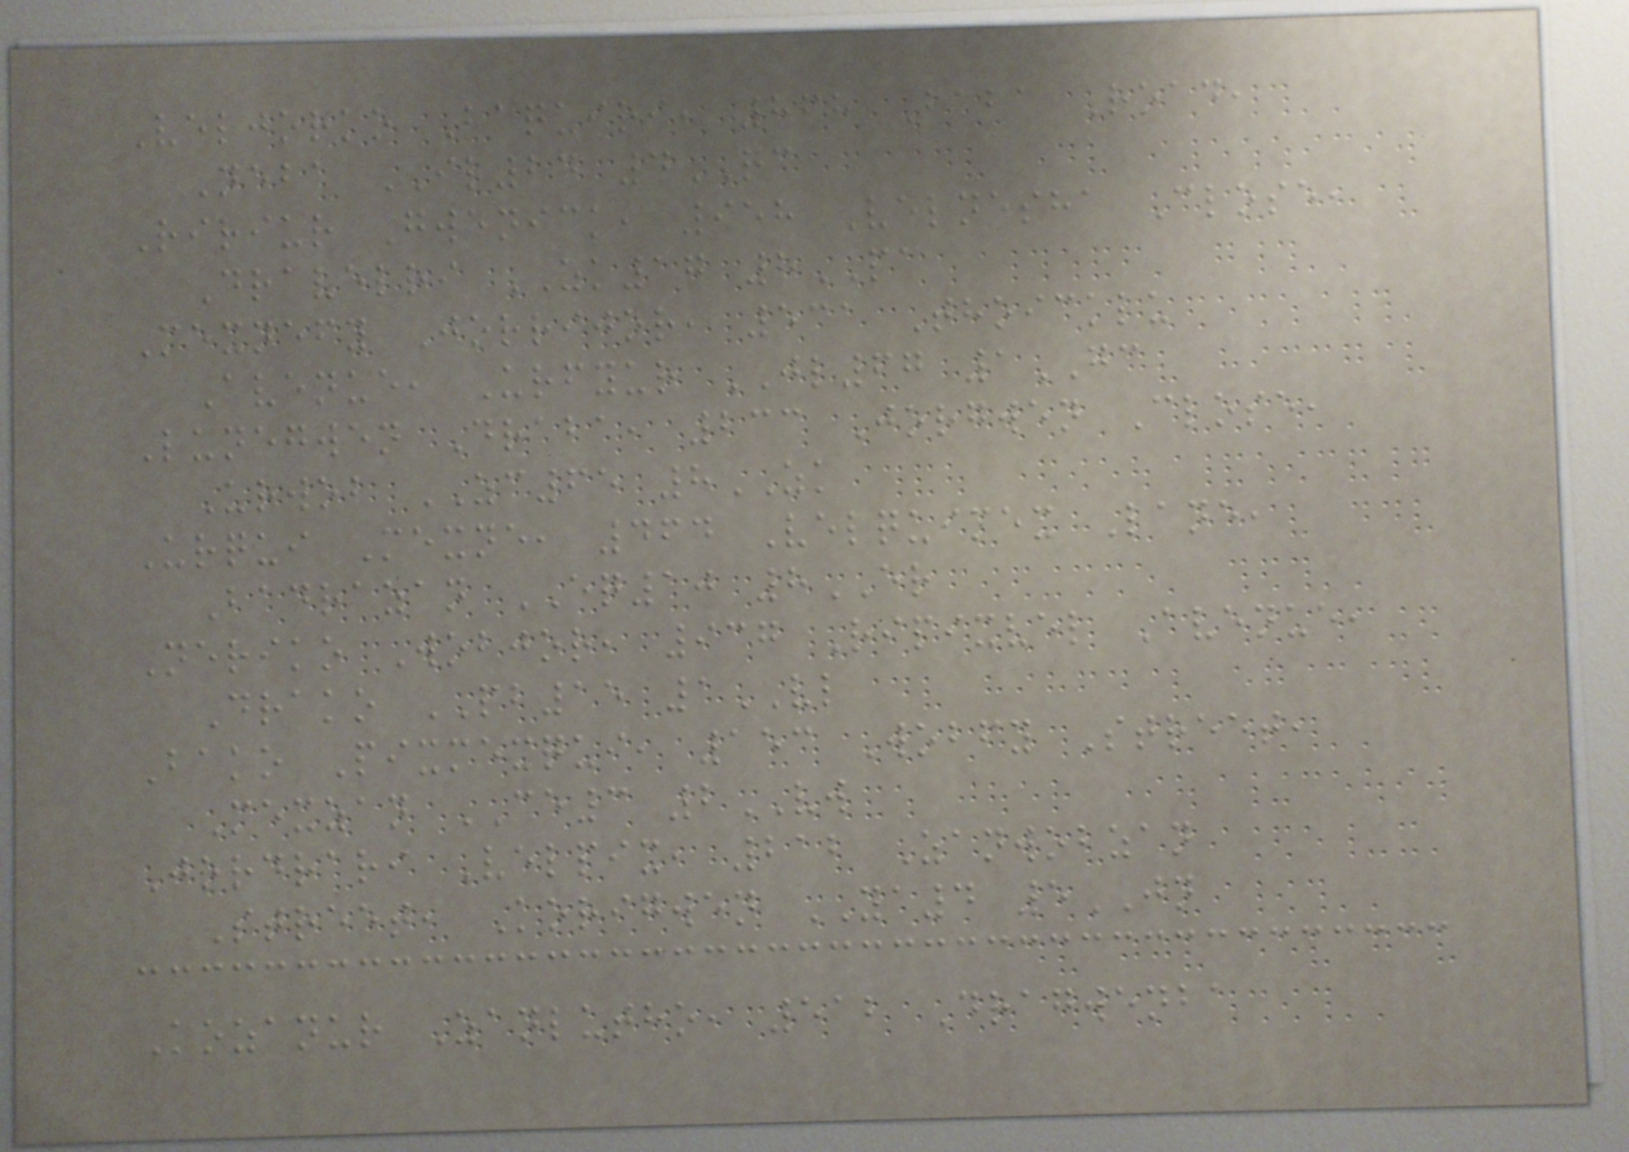Veljorko Baquiri, 868 Baba Road,
Neba IL24 4QC
Ririur Gwenick, 958 Velnesha Close,
Dravelri ZK17 8PA
Mexnefy Jorrijor, 531 Thoicklu
Avenue, Urfyur JL67 1GC
Lunegwen Draba, 233 Jorgwen Close,
Urwob ZC65 8ZK
Urqui Mexne, 464 Velquimex Lane,
Badrazan EQ10 8ER
Neriko Wobjor, 937 Ripixvel Avenue,
Drako PB15 1VL
Bako Pixmexqui, 153 Wobfy Street,
Mexzan CE3 2VW
Jordrari Velpix, 212 Zanwobzan
Street, Korigwen YA4 5JN
Kozanur Zanlutho, 512 Dragwenba
